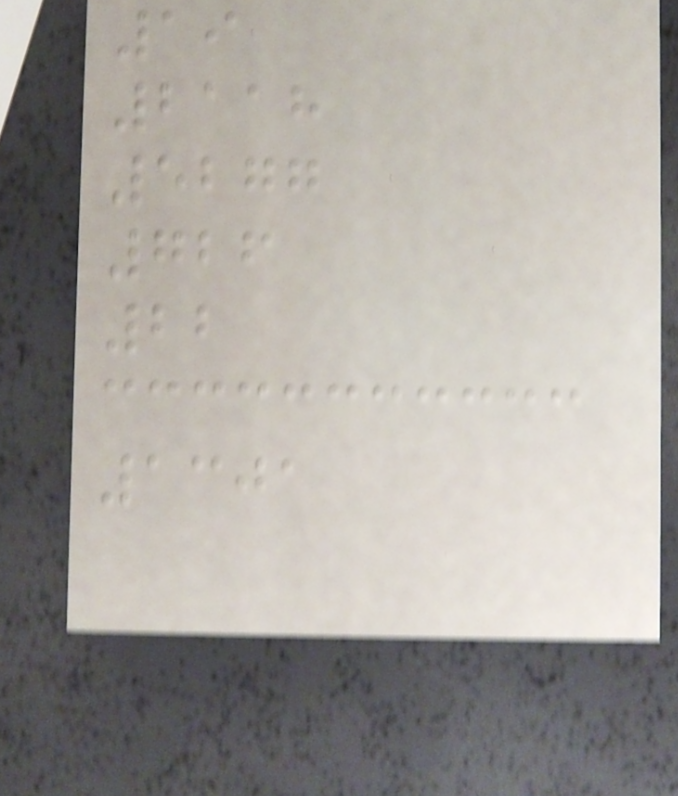19
2118
5277
726
22
1301
